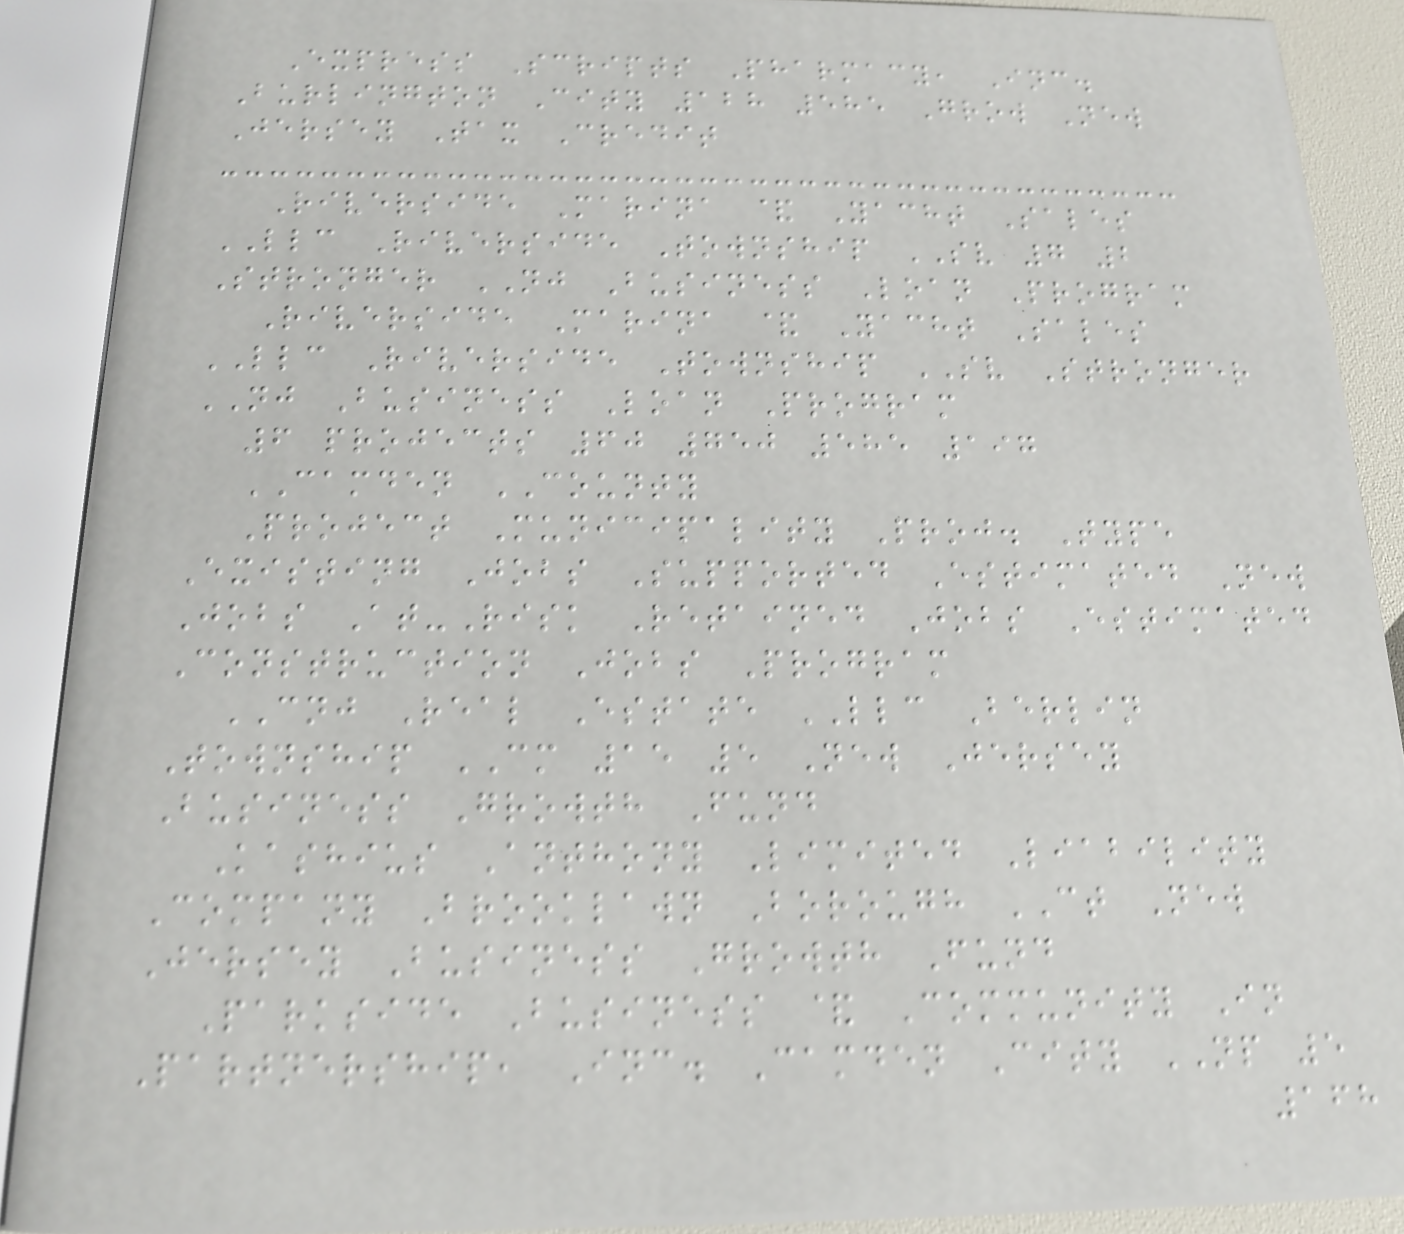Express Scripts Pharmacy, Inc.
Burlington City 128 585 Grow New
Jersey Tax Credit
Riverside Marina & Yacht Sales
LLC Riverside Township SV 7 2
Stronger NJ Business Loan Program
Riverside Marina & Yacht Sales
LLC Riverside Township SV Stronger
NJ Business Loan Program
6 projects 60 750 585 197
CAMDEN COUNTY
Project Municipality Proj. Type
Existing Jobs Supported Estimated New
Jobs At-Risk Retained Jobs Estimated
Construction Jobs Program
CNJ Real Estate LLC Berlin
Township CM 15 5 New Jersey
Business Growth Fund
Kashius Anthony Limited Liability
Company Brooklawn Borough CT New
Jersey Business Growth Fund
Parkside Business & Community In
Partnership, Inc. Camden City NP 5
168
